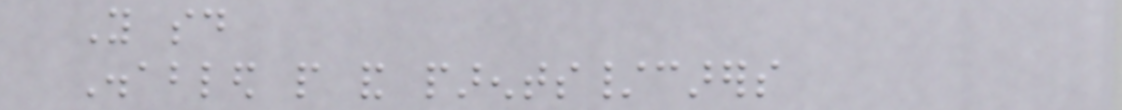You said
Disabled people and parents/carers
